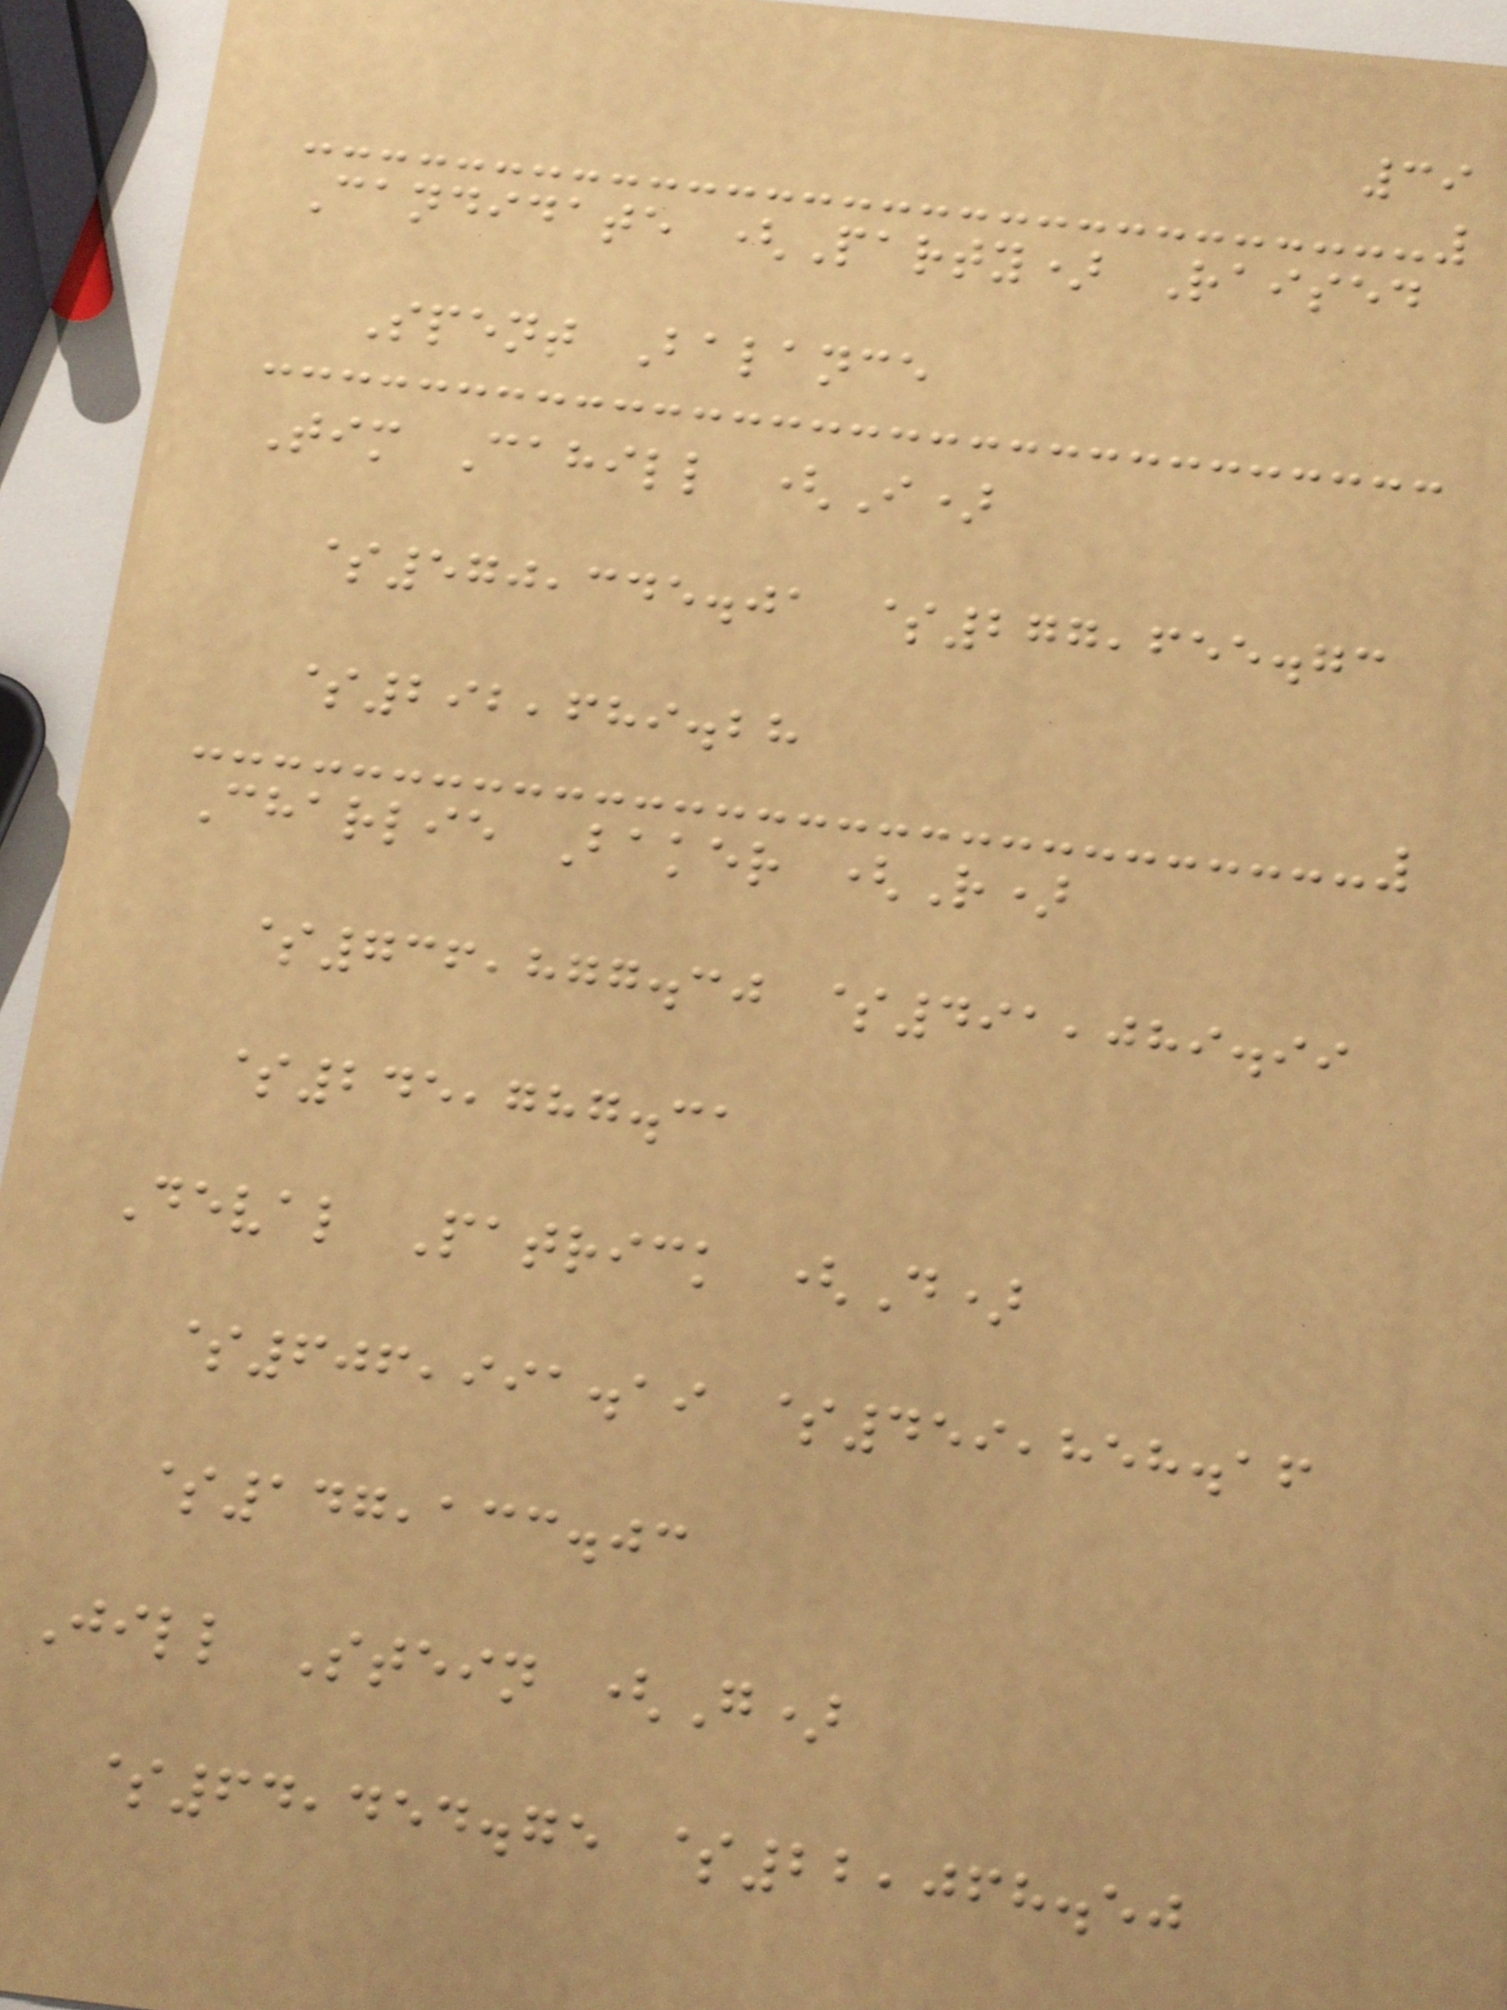39
Candidate (Party) Raised
Spent Balance
Tim Cahill (I)
$570,345.01 $277,655.73
$292,689.28
Charlie Baker (R)
$736,877.30 $491,089.99
$245,787.31
Deval Patrick (D)
$606,991.19 $459,858.16
$147,133.03
Jill Stein (G)
$64,454.75 $22,068.50
